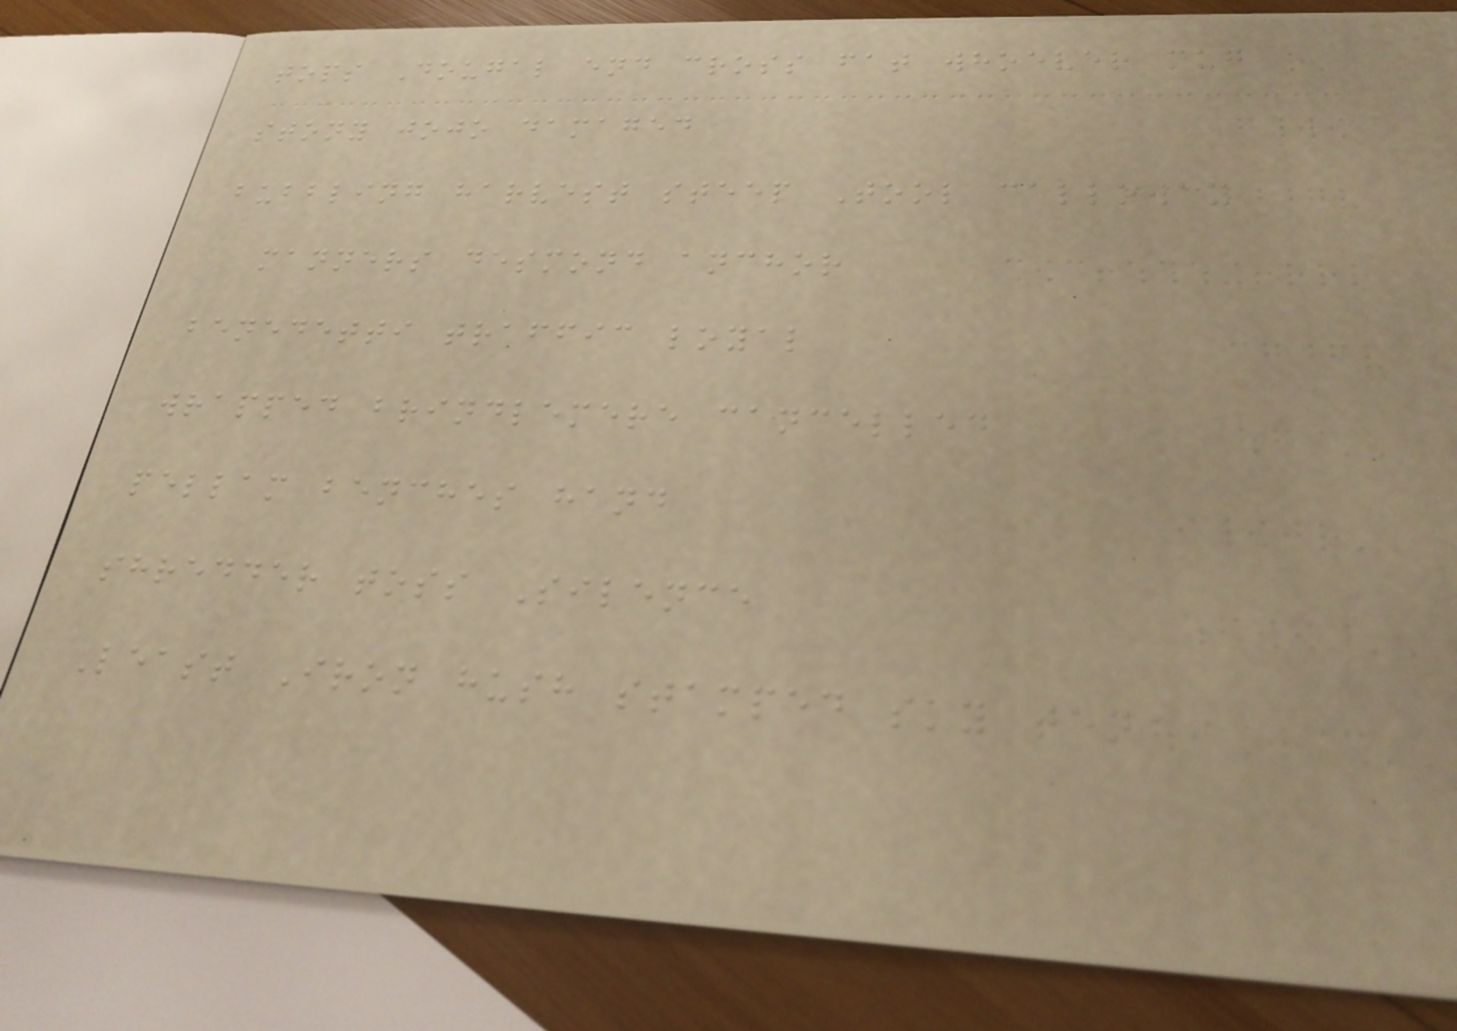tops Dougal end cross fat whoever mug
stony jojo damaged
bubbling harvest steep Tool calloway
manners desmond anchor
benedetti traffic loyal
wrapped brindlemere cancelled
pellam benches hand
shredder toss Silence
Least Iron hush stamped sky ten
